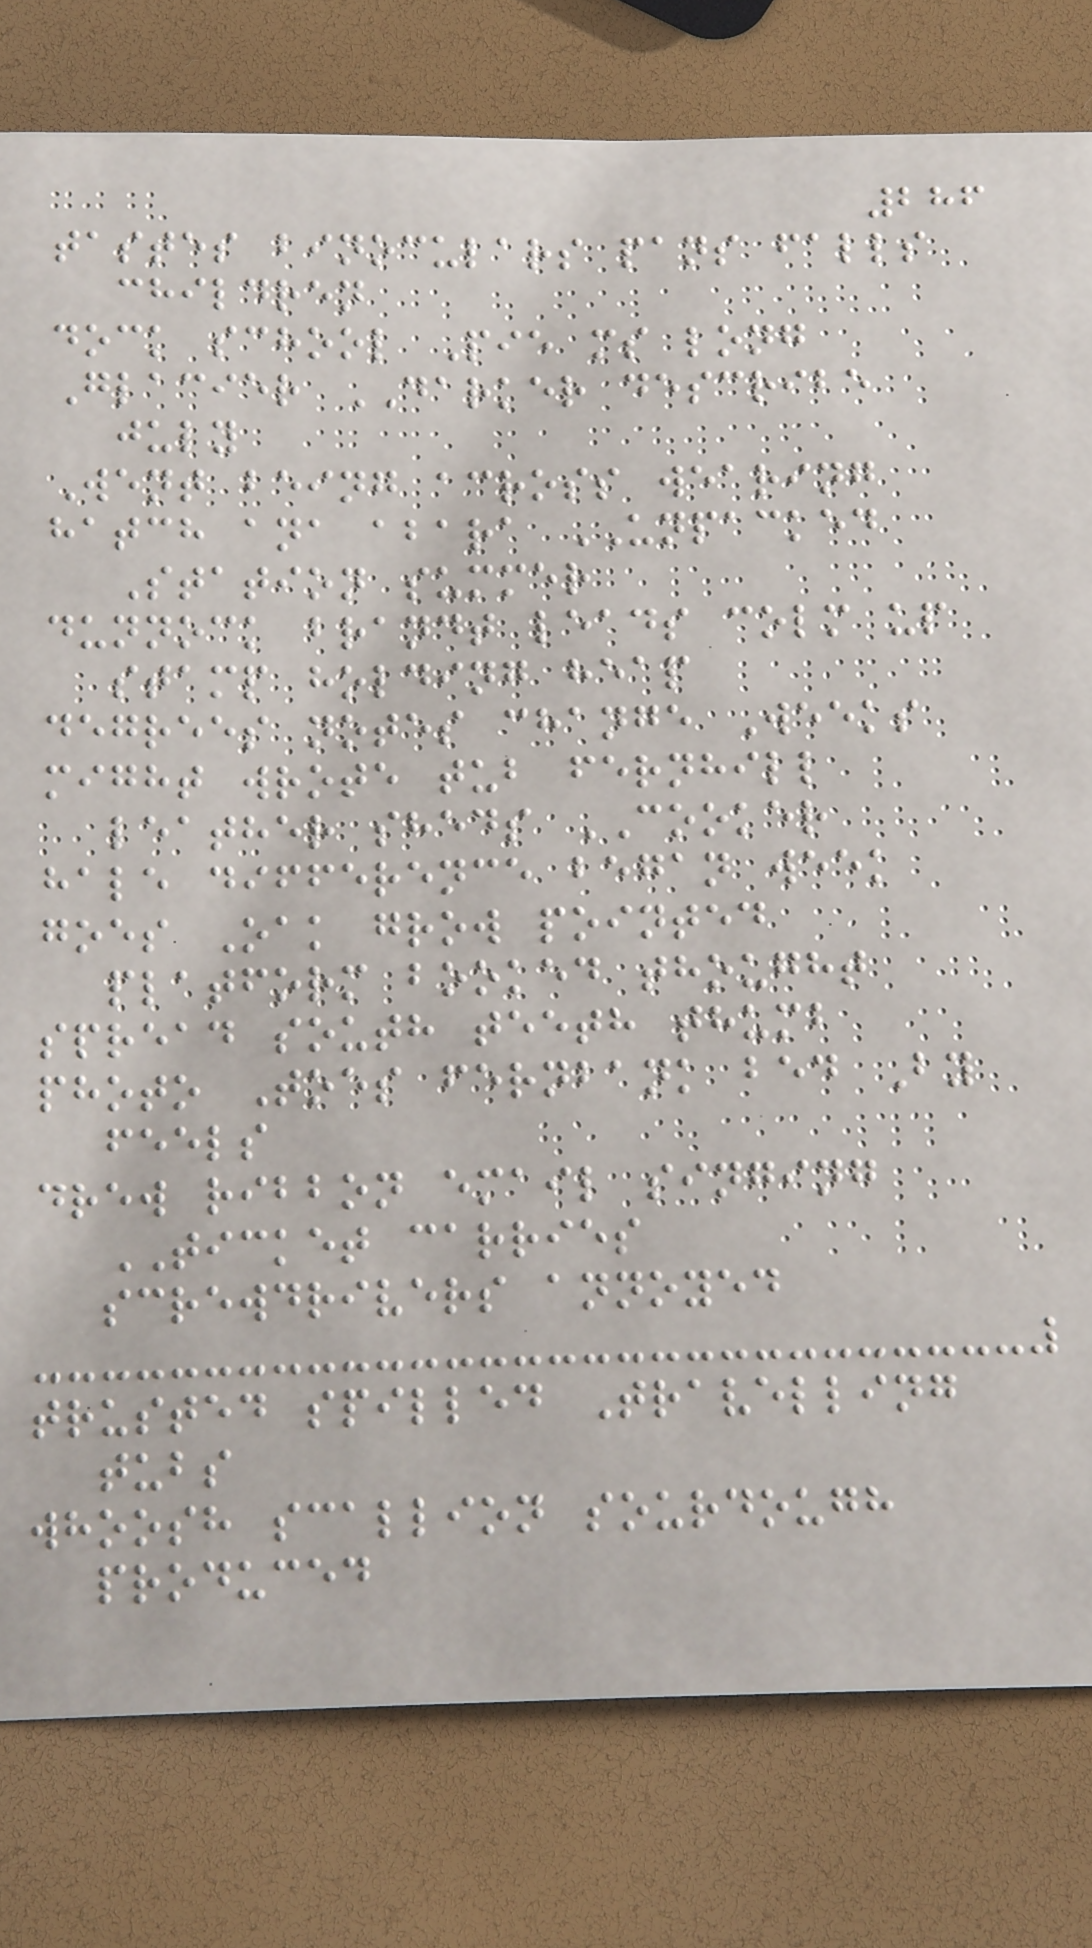286
tastes binoculars pans falls
children
dock school Pie ms long
Glacier DARKER describe
july
Went being across wearing
hatch ana abara UNPACKED
Station summer
dunnock brandt leads colm up
stamp holding heap
degrees notes change Weeks
might wrote tub fernhill
leather sheds COOKER
hale difference began week
goes Oak grow pointed
platform booked thought
spread south teeth thumb
photo Toes fernbank bed By
feels
drew ribbon email singing
TICKET carries
screwdrivers annoyed
trusted spilled Travelling
tubs
whoosh scallion sourdough
produced
